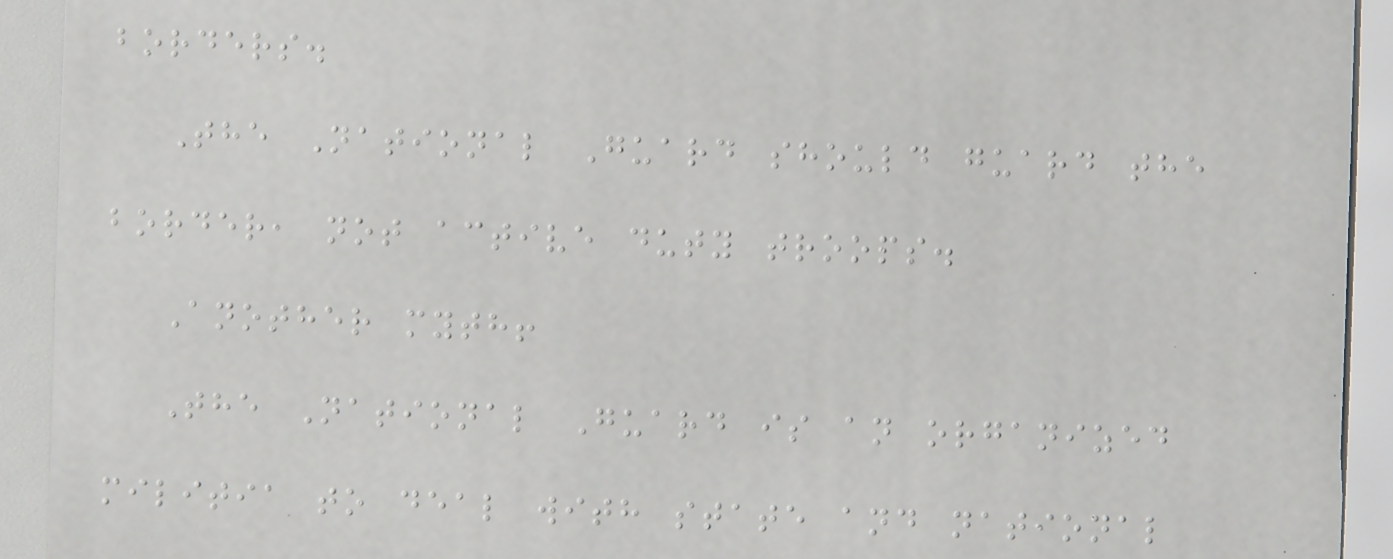borders.
The National Guard should guard the
border, not active duty troops.
Another myth!
The National Guard is an organized
militia to deal with state and national
